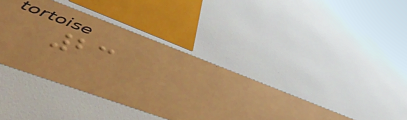23
